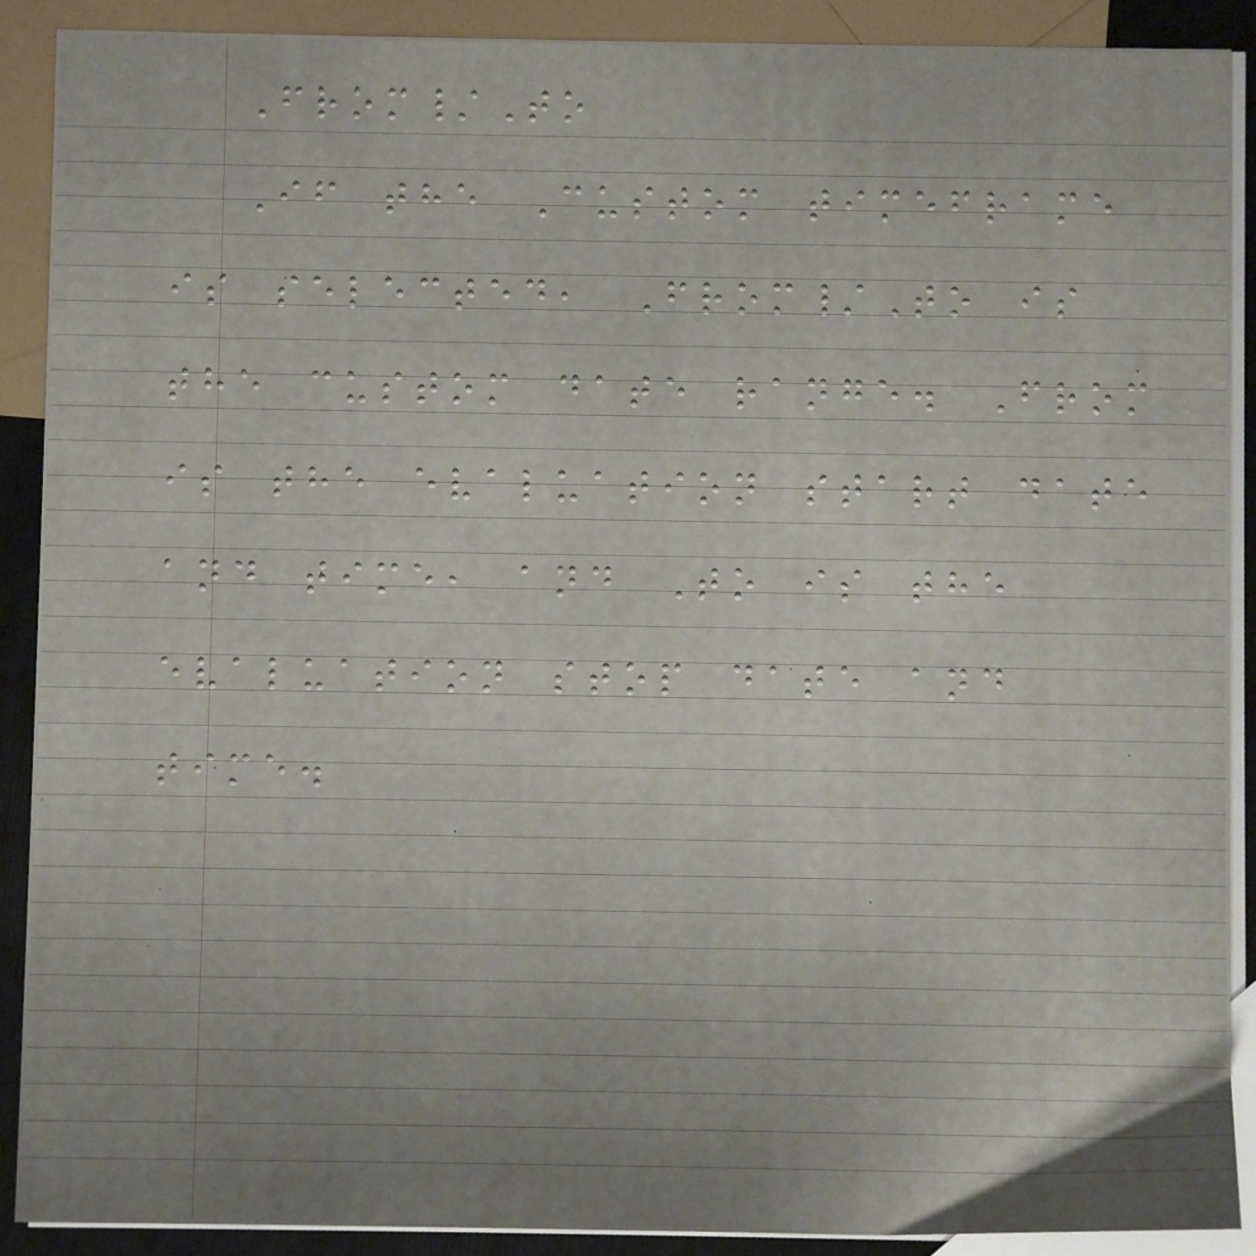From/To
If the Custom timeframe
is selected, From/To is
the custom date range. From
is the evaluation start date
and time, and To is the
evaluation stop date and
time.
